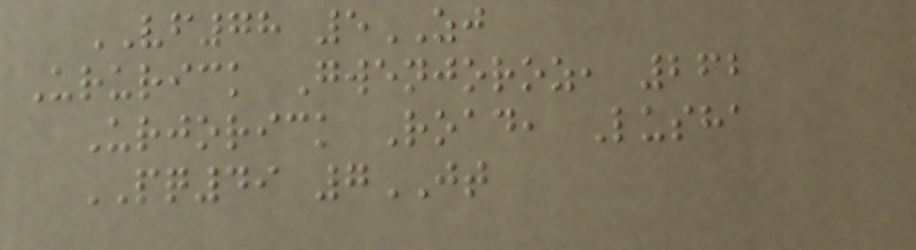VF78 5ZJ
Ururick Gwenjoroz, 262
Urjorick Road, Lusha
PQ49 7JT
